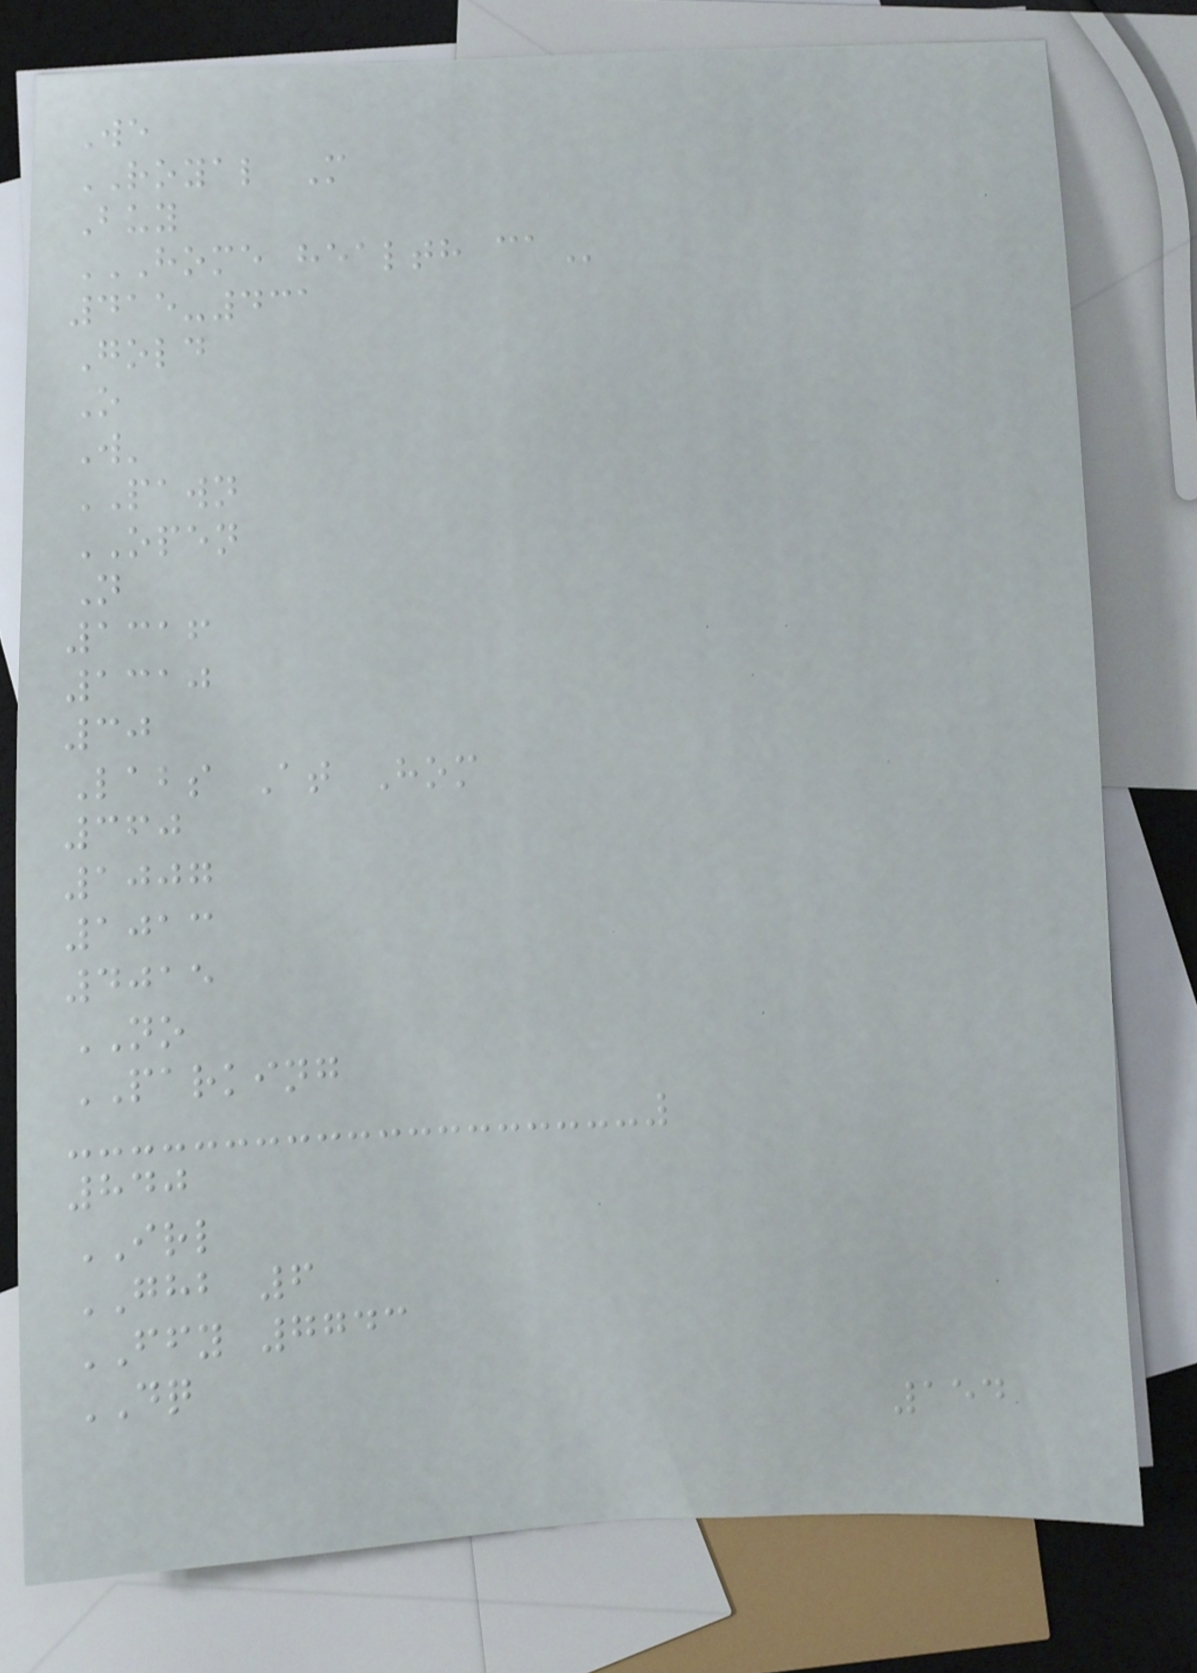We
ROYAL M
Buy
HOME HEALTH CA
415-431
Gold
O
W'
PAWN
OPEN
N
1316
1310
30
Labs At Hom
360
1007
1013
4015
NO
PARKING
840
IRL
GHB 6
FFY 7743
DQ
154
